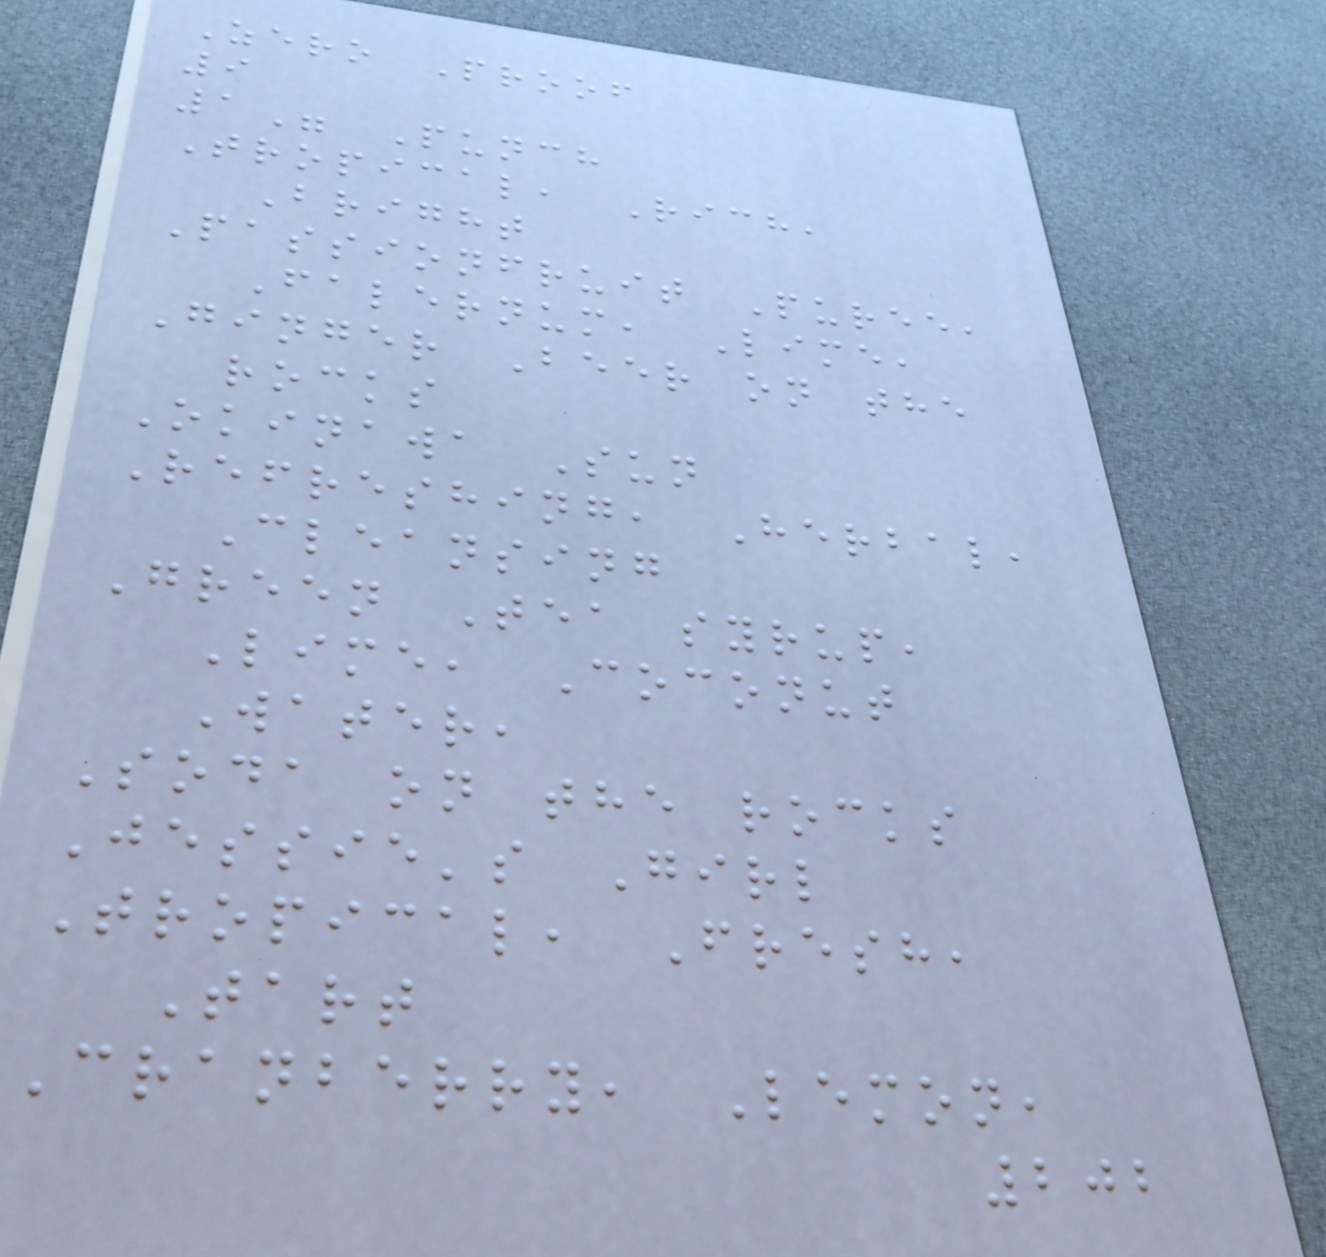Zero Proof
9
1" Punch
Tropical, Rich,
Bright
Passionfruit Puree,
Falernum, Lime,
Ginger Beer on the
rocks
Okinawa Sun
Refreshing, Herbal,
Cleansing
Green Tea syrup,
Lime, Coconut
Water,
Soda on the rocks
Jessie's Girl
Tropical, Fresh,
Tart
Cranberry, Lemon,
202
